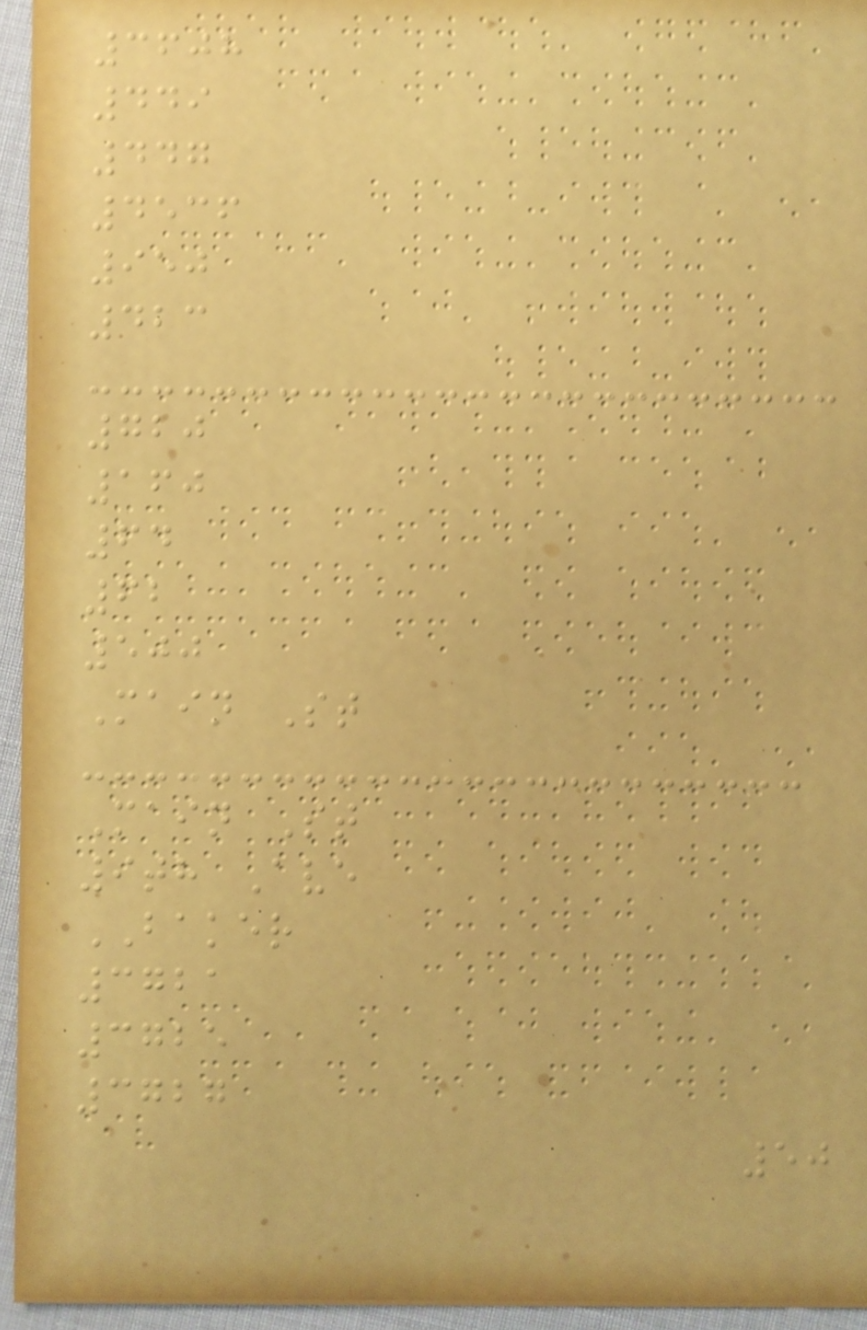3608
449
447
4536
950
423
720
160
64
62
500
Main St
Main St
9th Ave
BAKER
3721
3725
3727
50
